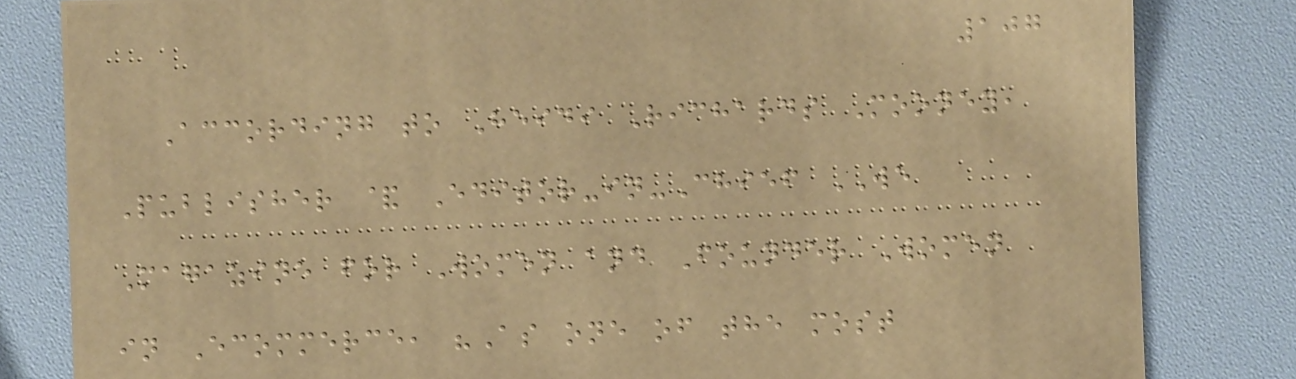107
According to Heidi Richards Mooney,
Publisher & Editor-in-Chief WE
Magazine for Women and Founder Women
in Ecommerce, "As one of the most
